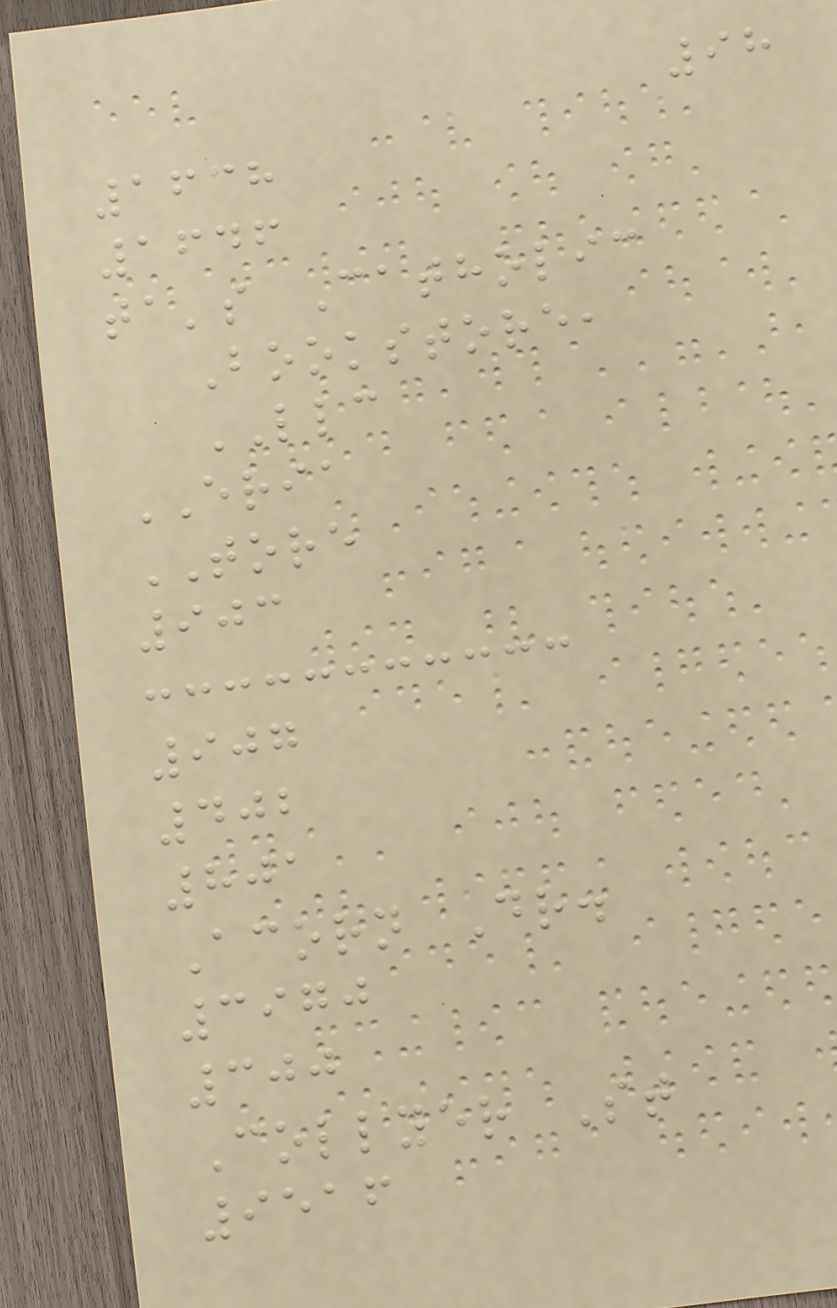98
1638
1646
ta's Catholic
Bookstore,
LLC
ERIA
TORE
903
907
402
801
Acorn Dr.
3970
300
Collyer St
9516
